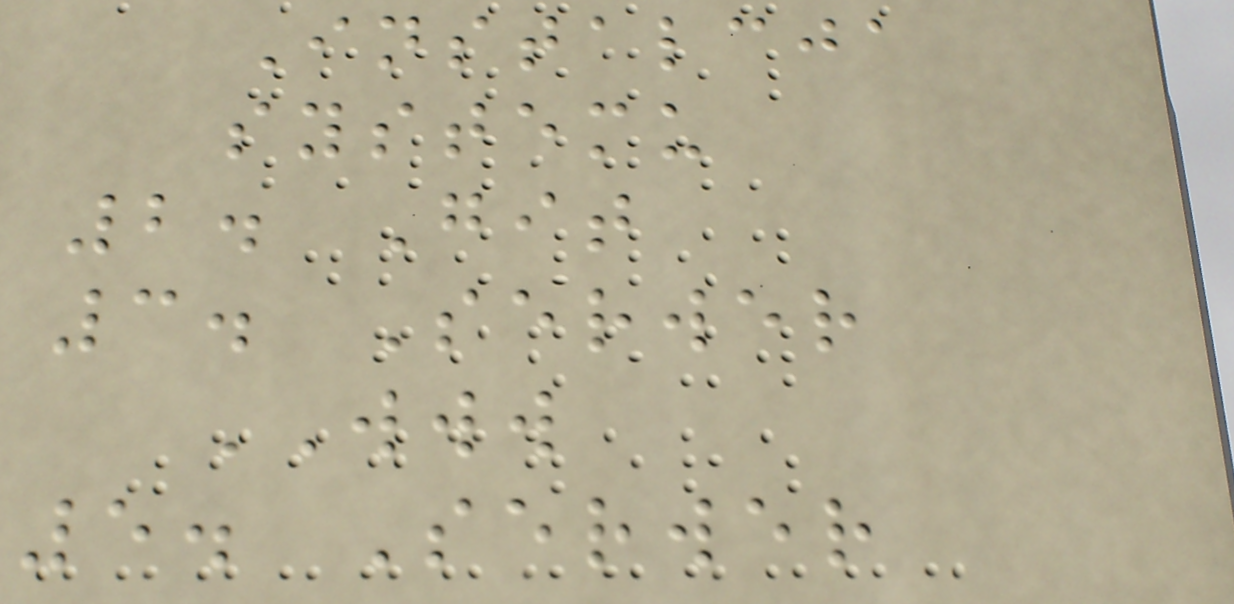Instalcja
systemu
2. Git
3. Serwer
WWW
5. Serwer
